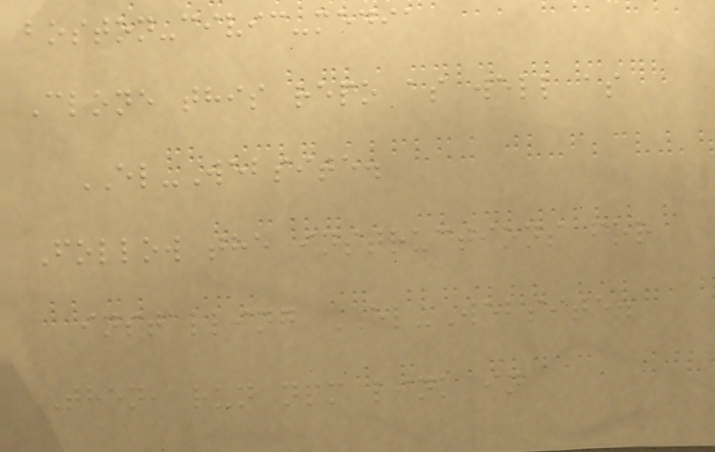boston-civic-media
Clone this repo as well as
EL-Website.
Follow the instructions for
installing EL-Website.
Then, run npm link in
